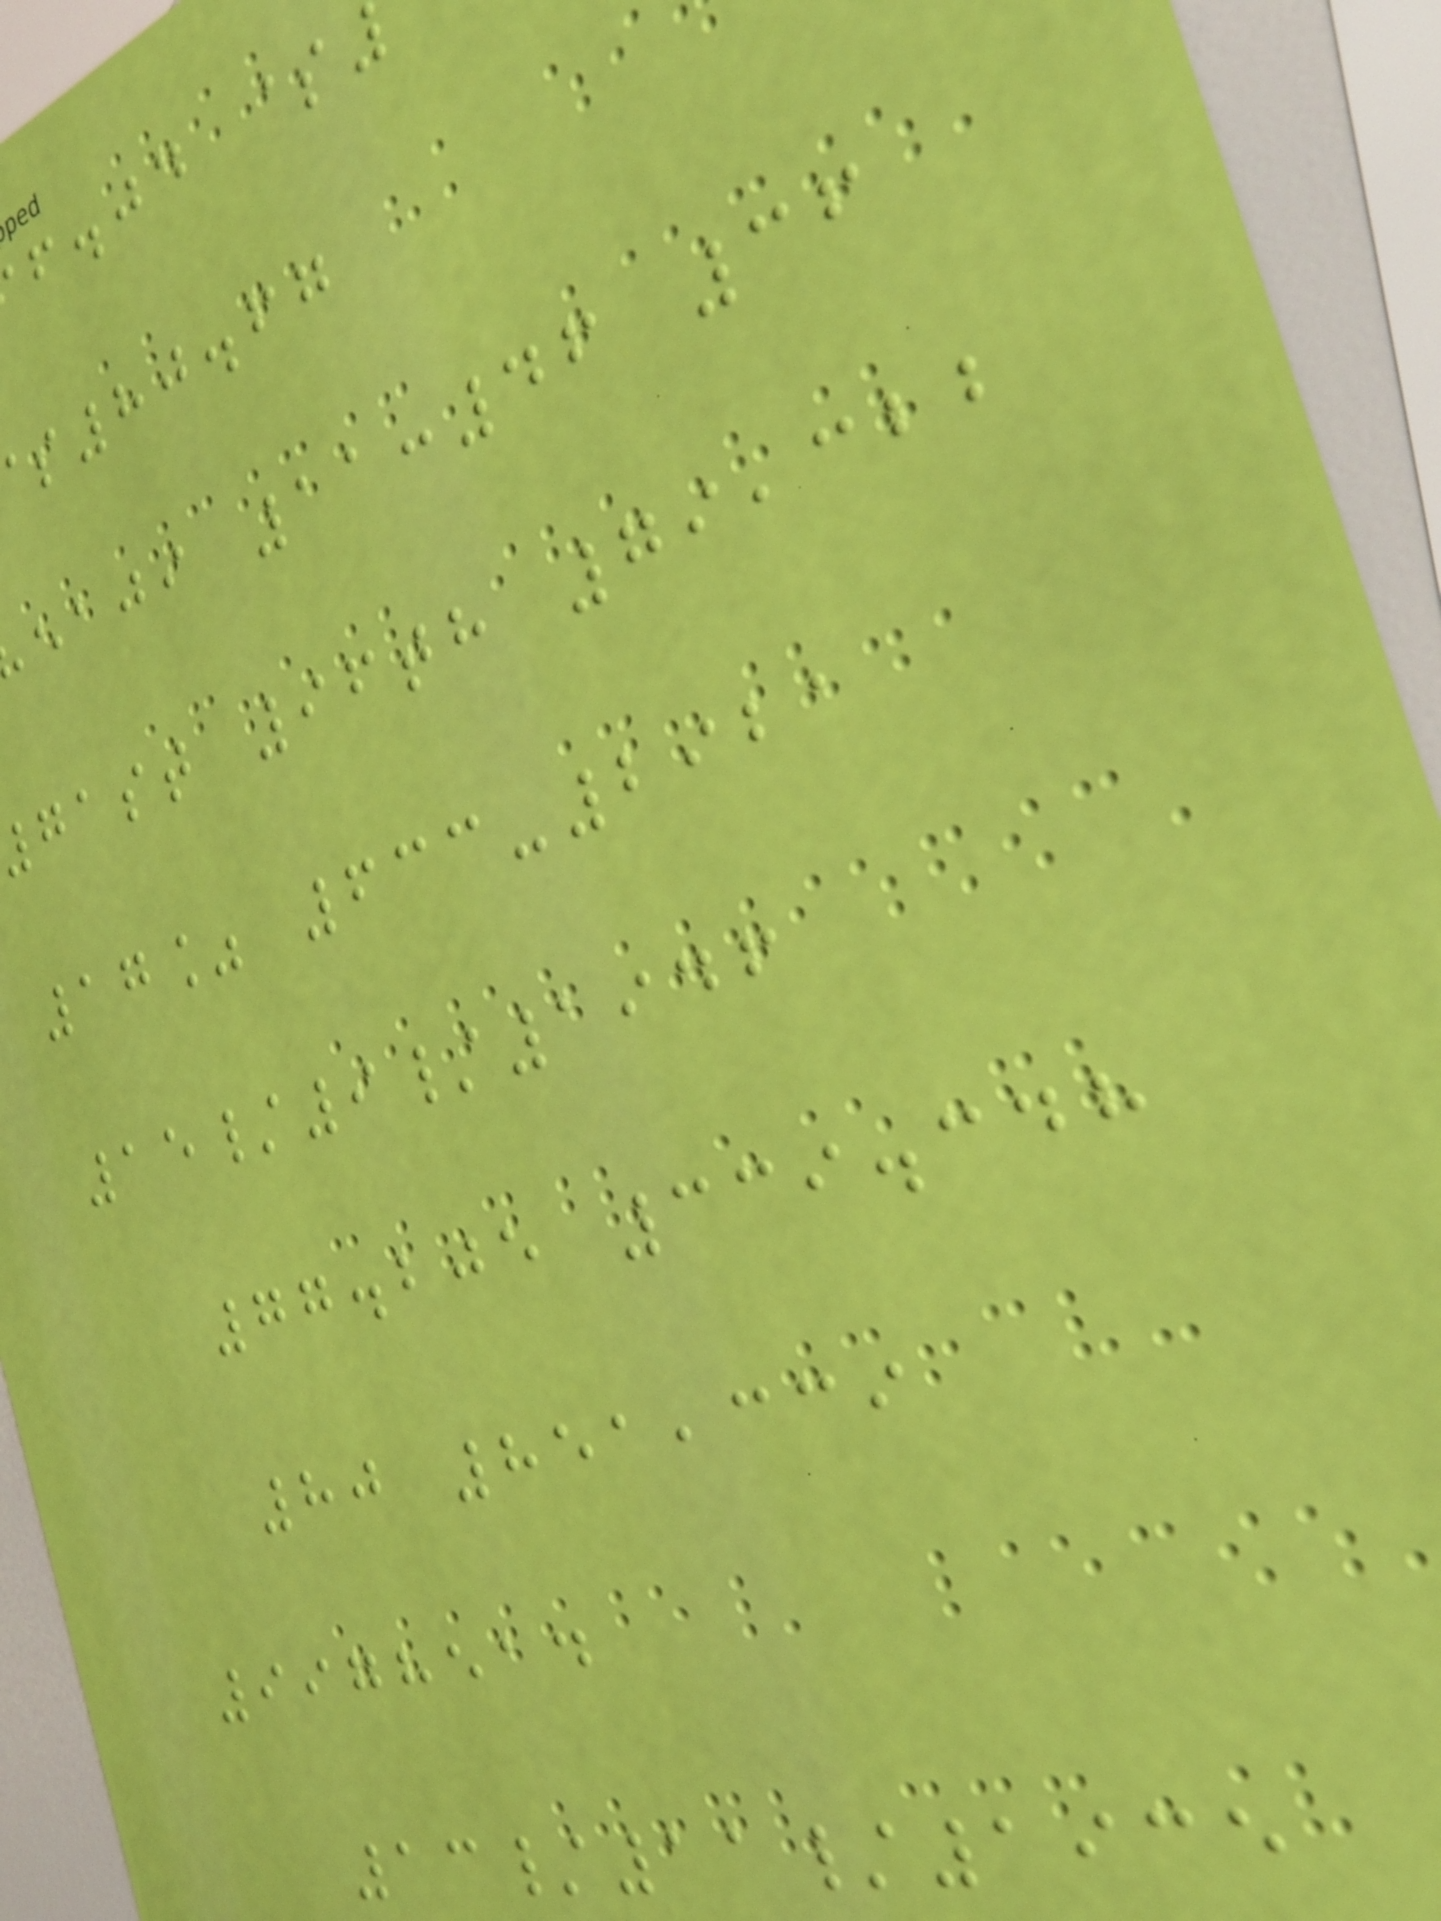f.jd $
80.67
eaji 11:46 36
gast 96th 79,322
17% 633-2921
15/9/1946
77.205 339.348
80 851,339
9978514
13/11/1935
